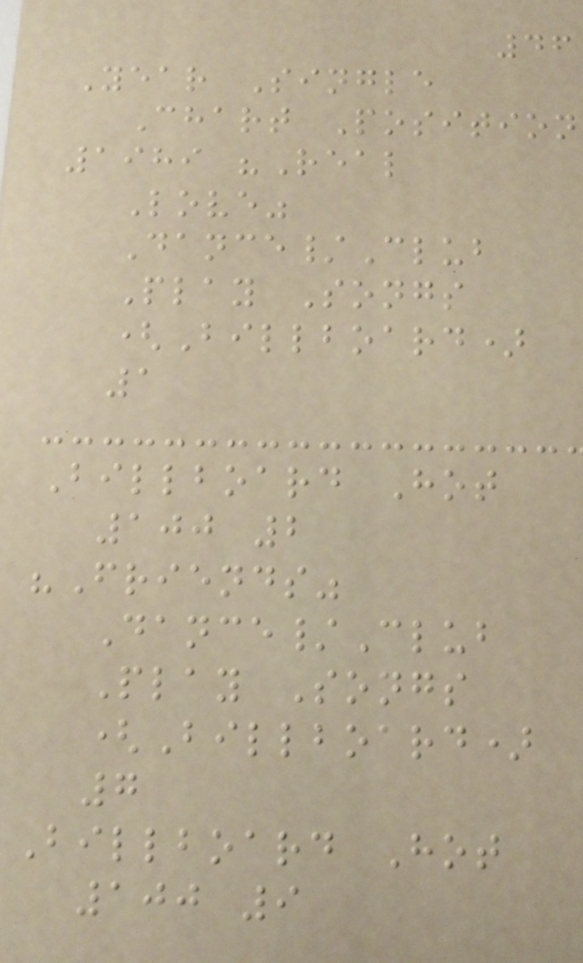46
Year Single
Chart Position
1989 "Real
Love"
Dance/Club
Play Songs
(Billboard)
1
Billboard Hot
100 2
"Friends"
Dance/Club
Play Songs
(Billboard)
7
Billboard Hot
100 9
